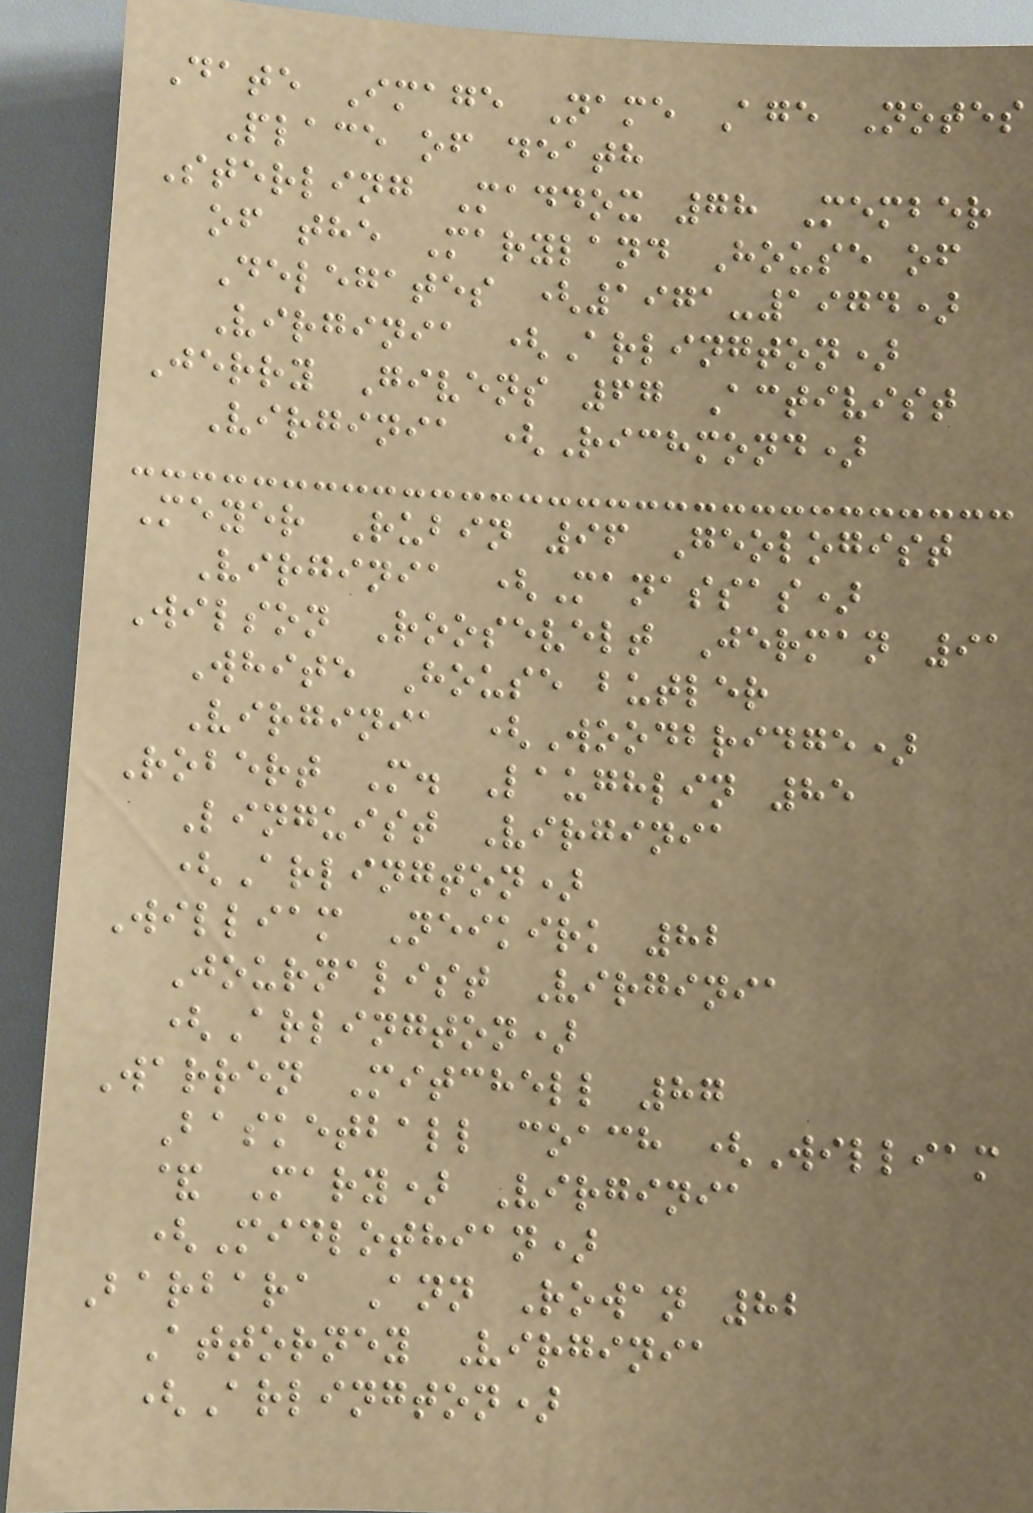Date Image Name Age Notes
Place of death
Sterling Maddox 78 Member
of the Maryland House of
Delegates (1971-1974)
Virginia (Arlington)
Jerry Givens 67 Activist
Virginia (Richmond)
Meyer Rubin 96 Geologist
Virginia (Manassas)
Wilson Roosevelt Jerman 91
White House butler
Virginia (Woodbridge)
Robert M. Laughlin 85
Linguist Virginia
(Arlington)
William Neikirk 82
Journalist Virginia
(Arlington)
Warren Mitchell 87
Basketball coach (William
& Mary) Virginia
(Midlothian)
Barbara Ann Rowan 82
Attorney Virginia
(Arlington)
